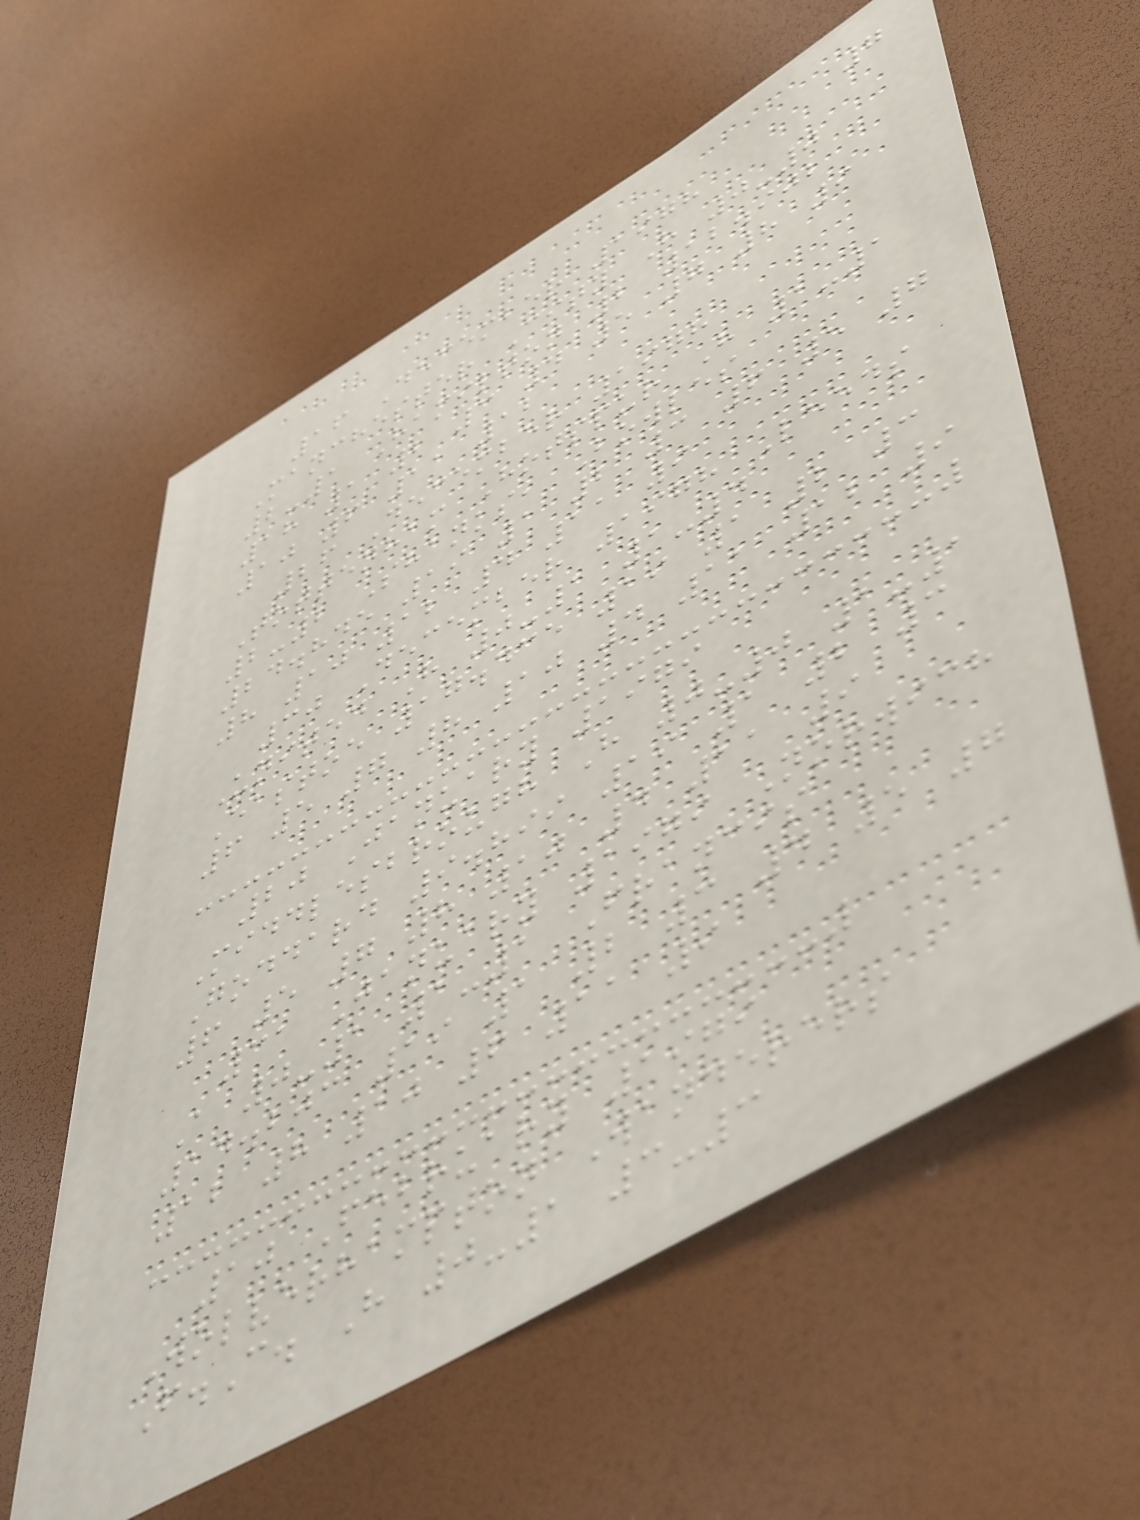7
16 December 1978
Manchester City H 0-0
2-1 Hamilton 2 12.902
18 1 2 3 4 5 7 8 9
10 6 11 12
26 December 1978
Tottenham Hotspur H 1-1
2-2 Shanks, Bowles
24.845 19 1 2 3 6 5 7
8 10 12 4 11 9
30 December 1978 Leeds
United H 0-1 1-4
Eastoe 17.435 19 1 2 3
6 5 7 8 10 4 11 12 9
20 January 1979
Middlesbrough H 0-0 1-1
Goddard 9.899 19 1 2 3
6 5 7 8 10 4 11 9
31 January 1979 Norwich
A 0-1 1-1 Francis
14.203 19 1 2 3 4 5 7
12 8 10 6 11 9
10 February 1979
Wolverhampton Wanderers
F.C. H 0-1 3-3
